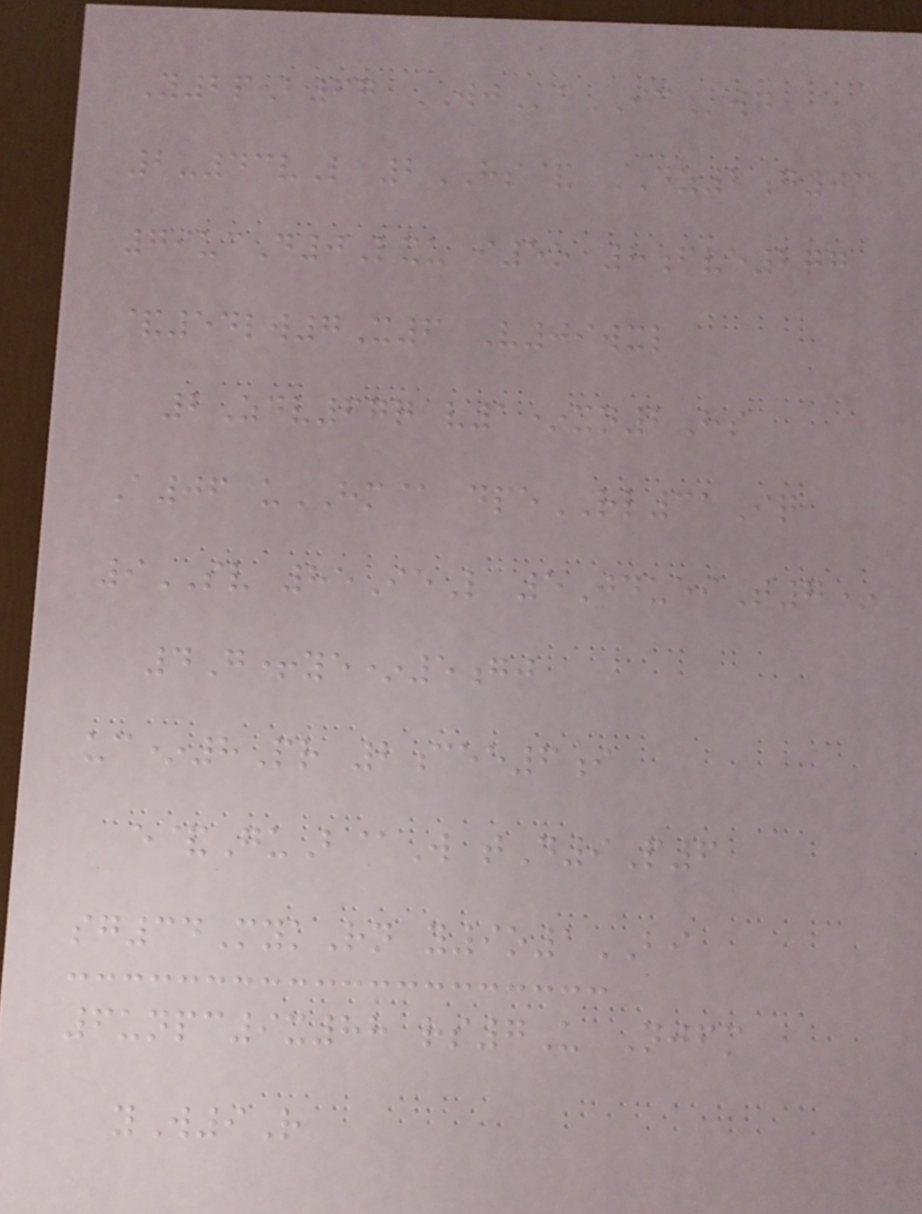Y2pB67 WJaICwg
2-43vL 2HS& DZ2g03
79ucD0Lxu i5o 8fve2qg
&54lw7X6 V09wxl
2Zdv67q v1*xn2Hs
A06 uHM@ dpeRL31Iq
9SV 85IeL 5JdueiT7*
4G+ye*5gj
uc*8Pr 2cee6i
e&GuB@W tD9P6
sg34MykRn y9o1BI
6unpc9x88 rs7U Njfm
yW9R
